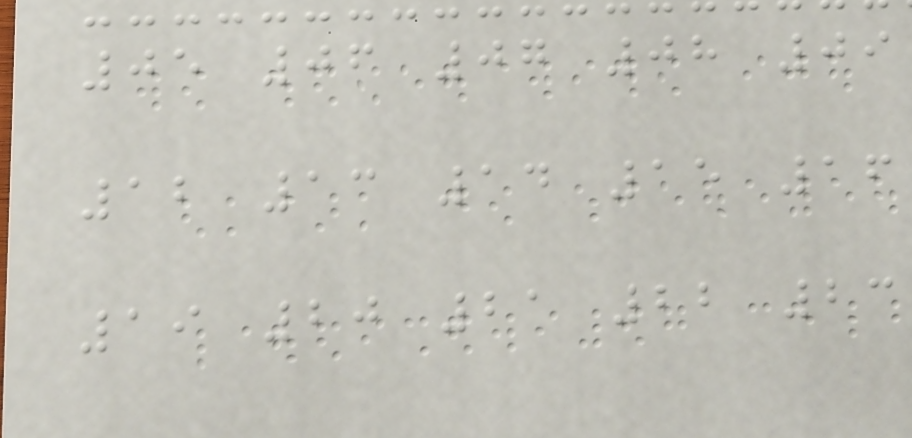05 06 07 08 09
12 13 14 15 16
19 20 21 22 23
